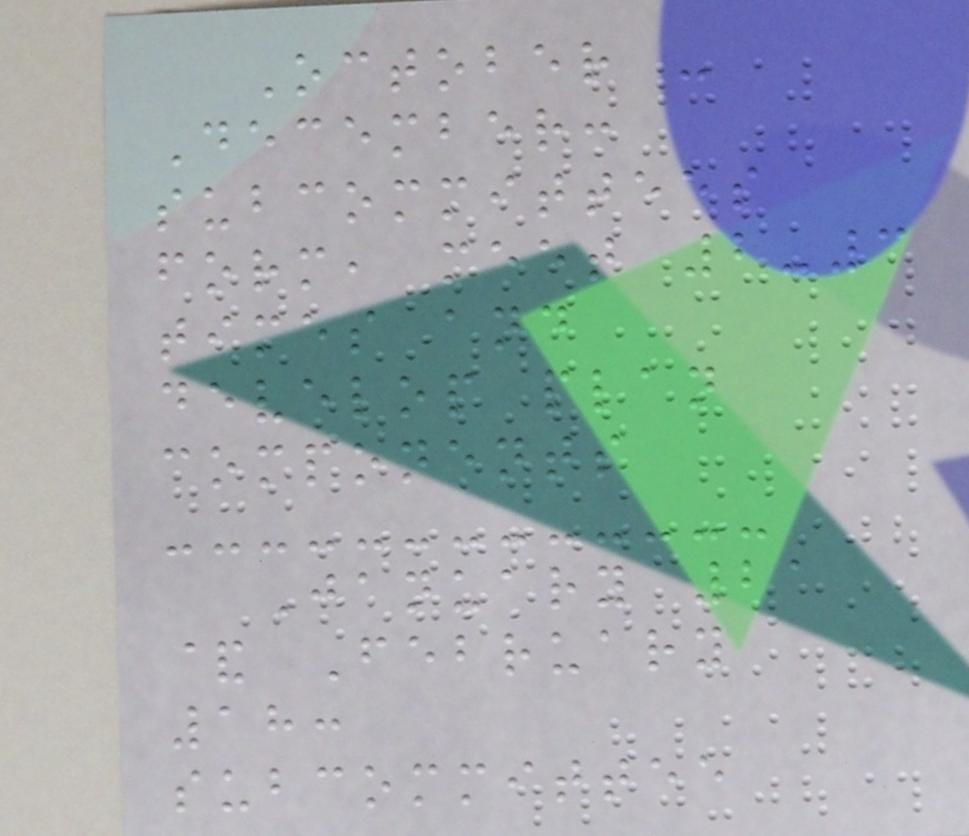October -
December:
subcommittees
form, meet 2-3
times and
develop plan
components
January 21
& February
18:
subcommittee
